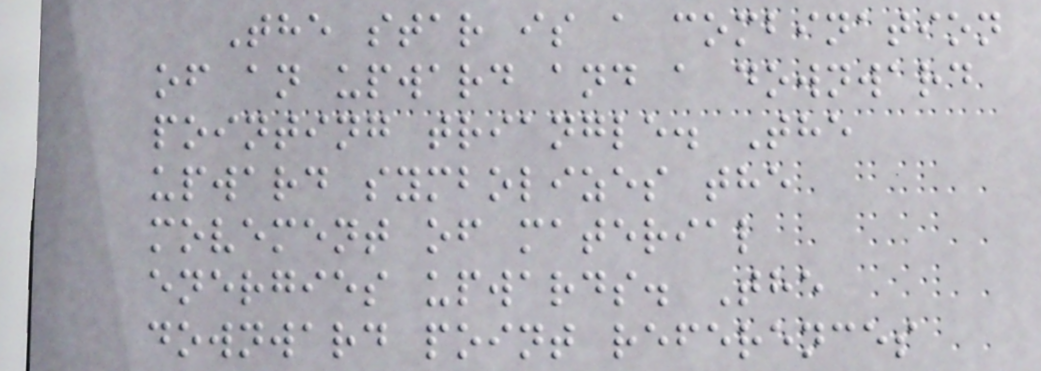The star is a combination
of an upward and a downward
pointing triangle. The
upward symbolizes the
movement of material
energies upwards. The
downward point references
